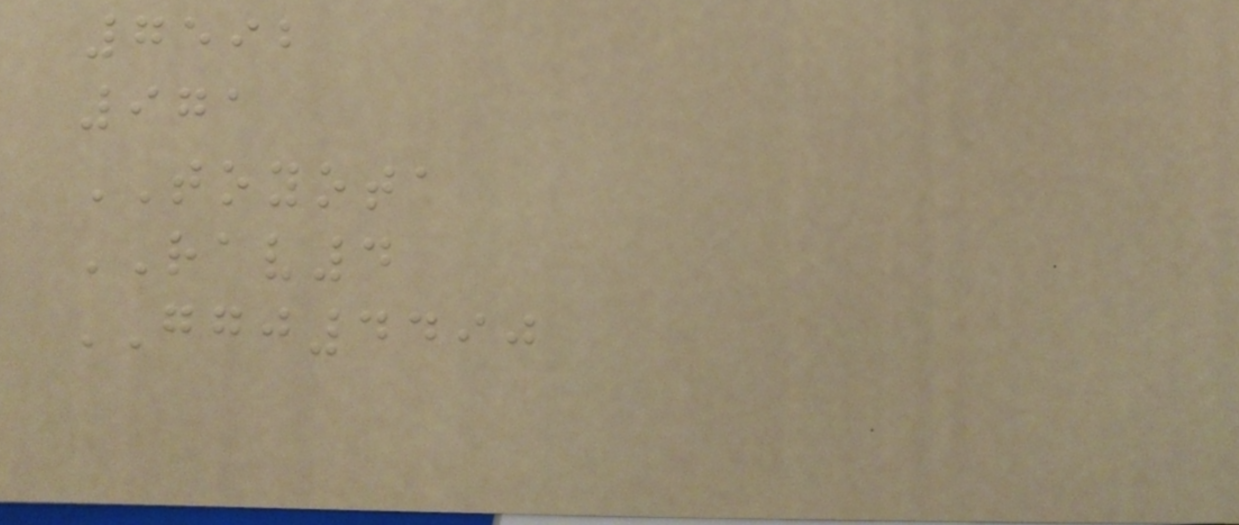7592
971
TOYOTA
RAV4
GGJ4490
